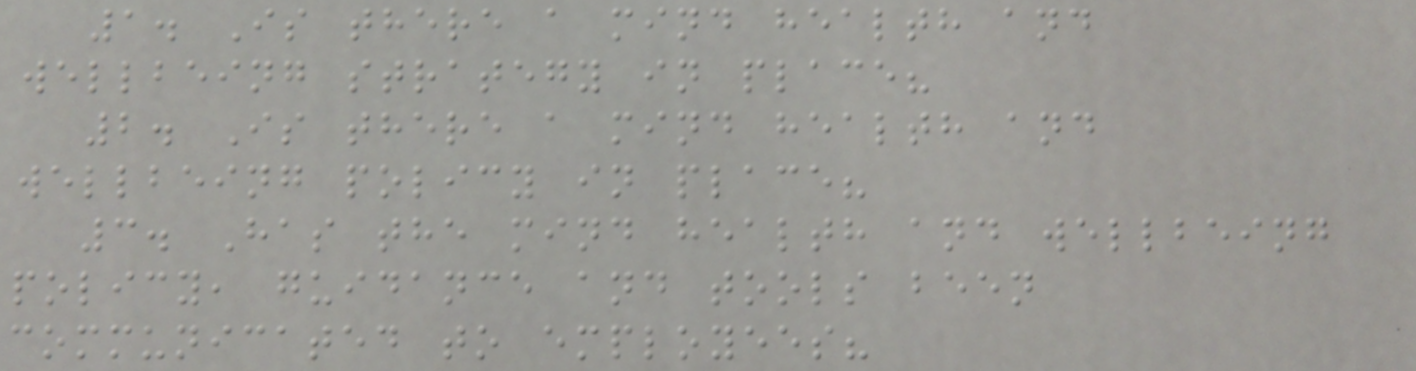1. Is there a mind health and
wellbeing strategy in place?
2. Is there a mind health and
wellbeing policy in place?
3. Has the mind health and wellbeing
policy, guidance and tools been
communicated to employees?
